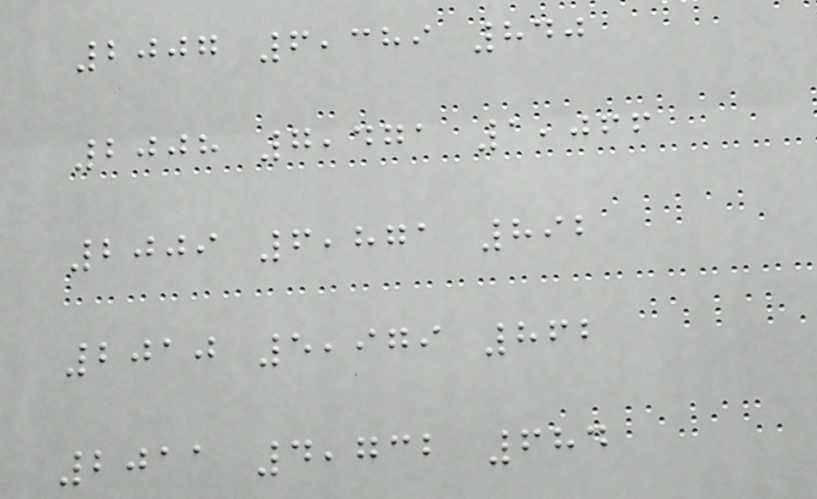2007 6,389 840
2008 7,471 1,066
2009 6,871 892
2010 5,979 862
2011 4,732 684
